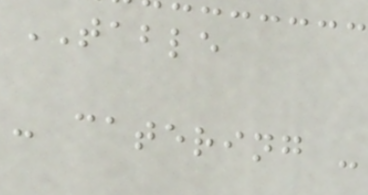TABLE
- catering -
